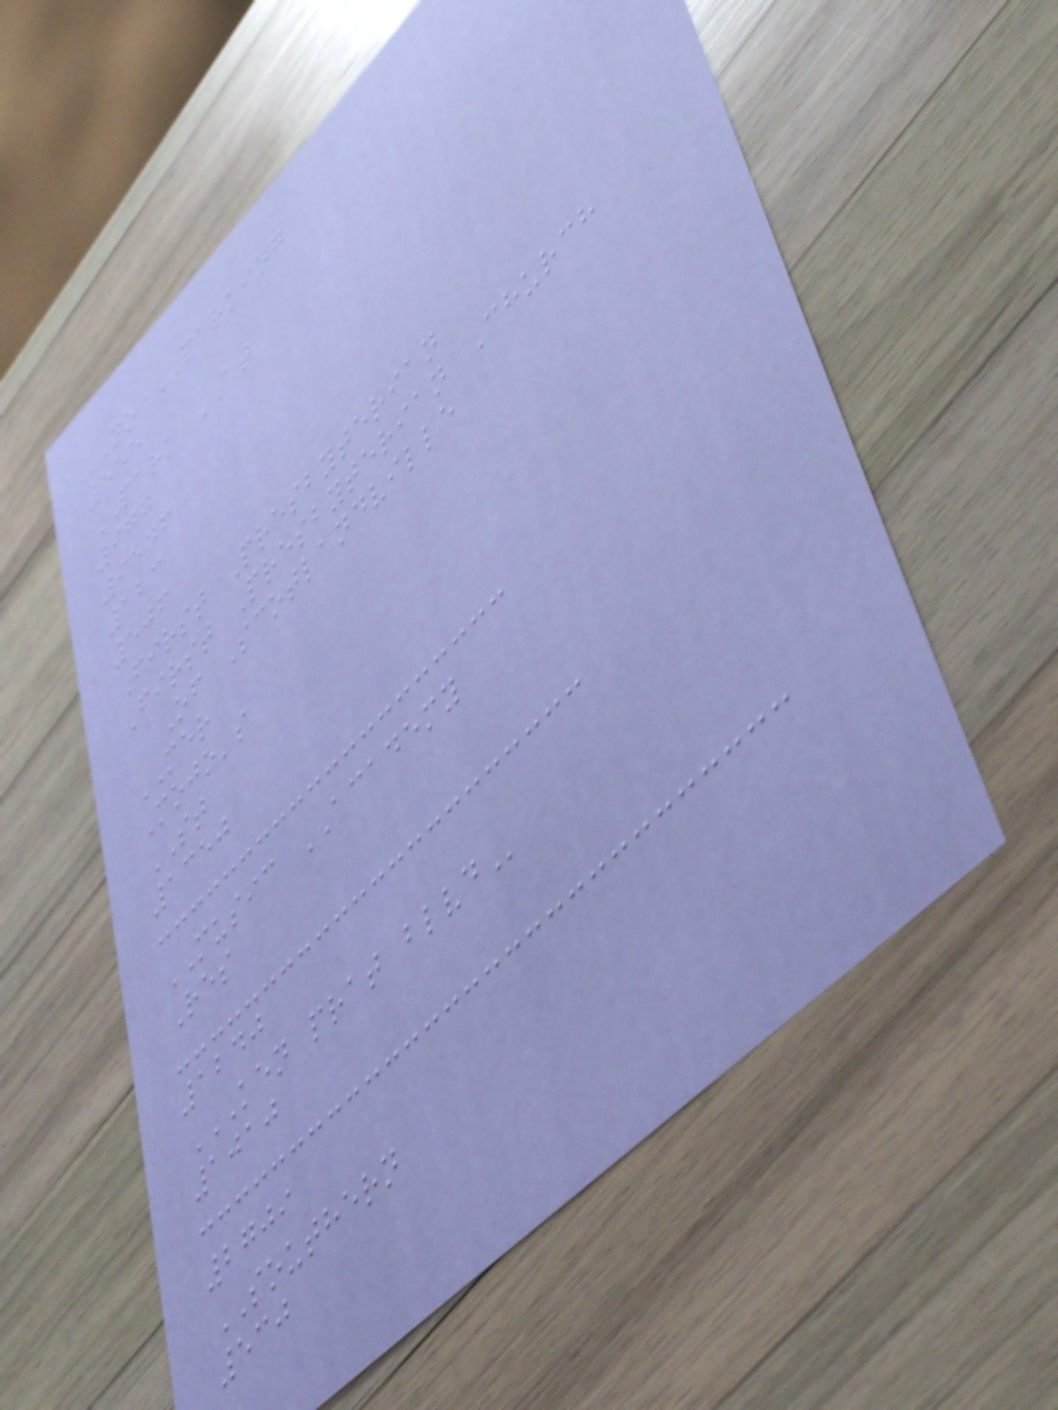NO PARKING
555
PARK AT
977
9546
123
506
First Presbyterian
First Presbyterian Church
Of Scotlandville
MER
Mojo's
ST
1350
MUSIC ACADEMY
Res
1240
KEN PRAT BLVD
1010
2709
SOUTHERN
530
